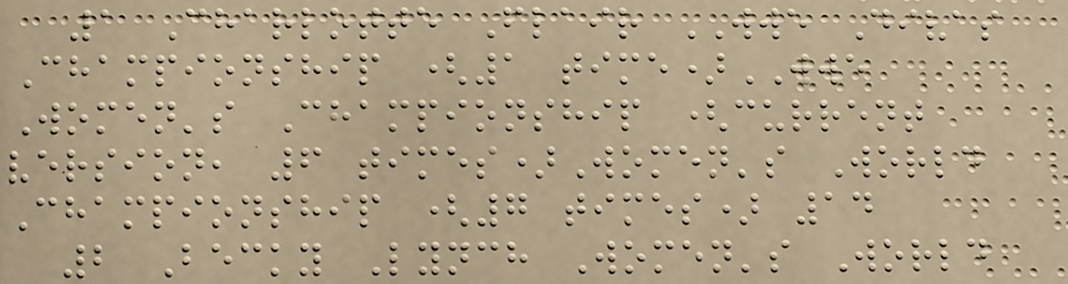1 Charlotte Flair WWE Divas
Championship (1 time)WWE
Women's Championship (current
version, 6 times)Women's World
Championship (7 times) 14
2 Becky Lynch Women's World
